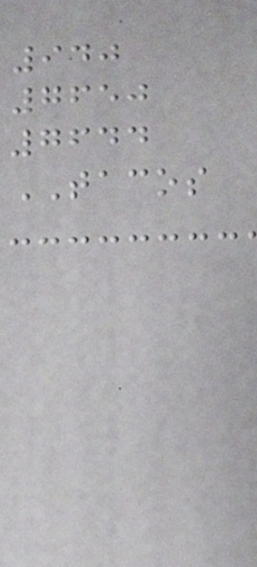940
7650
7644
TACOS
